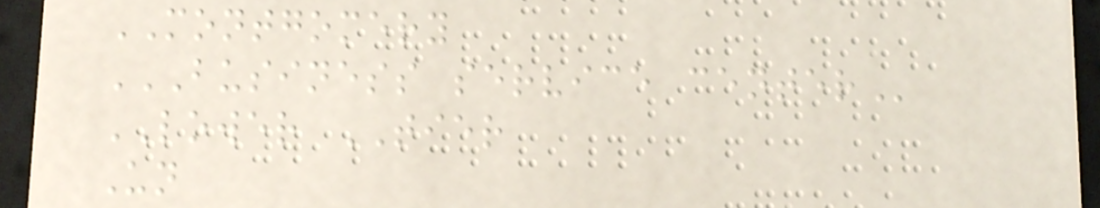MONTGOMERY
BUSINESS SERVICE CENTER
LOWER TIER
Un
